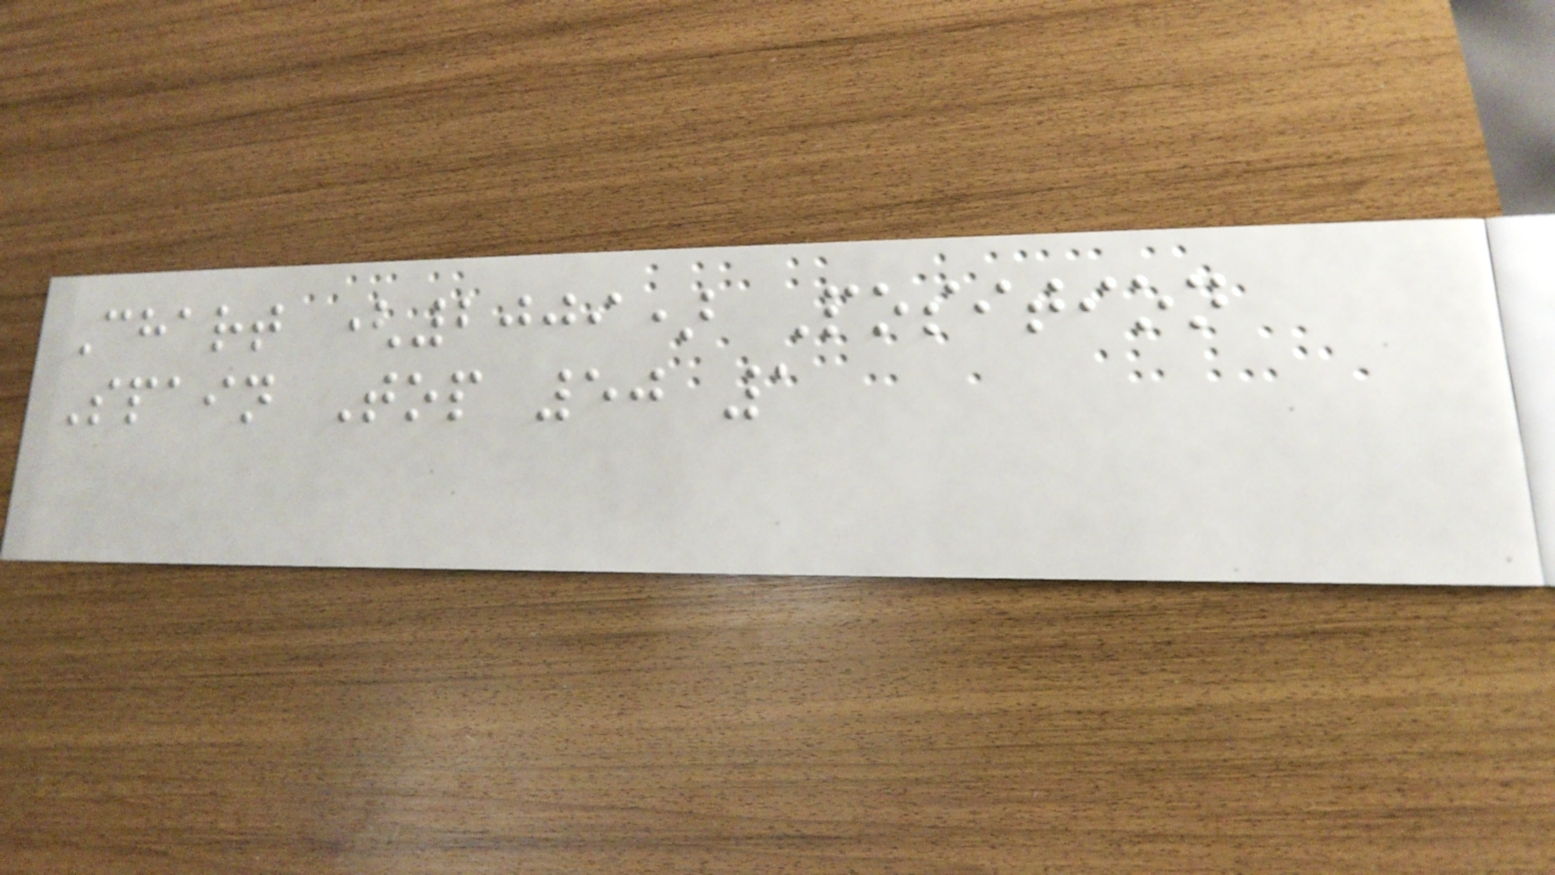Chart (2009) Position
Spain Top 50 1
